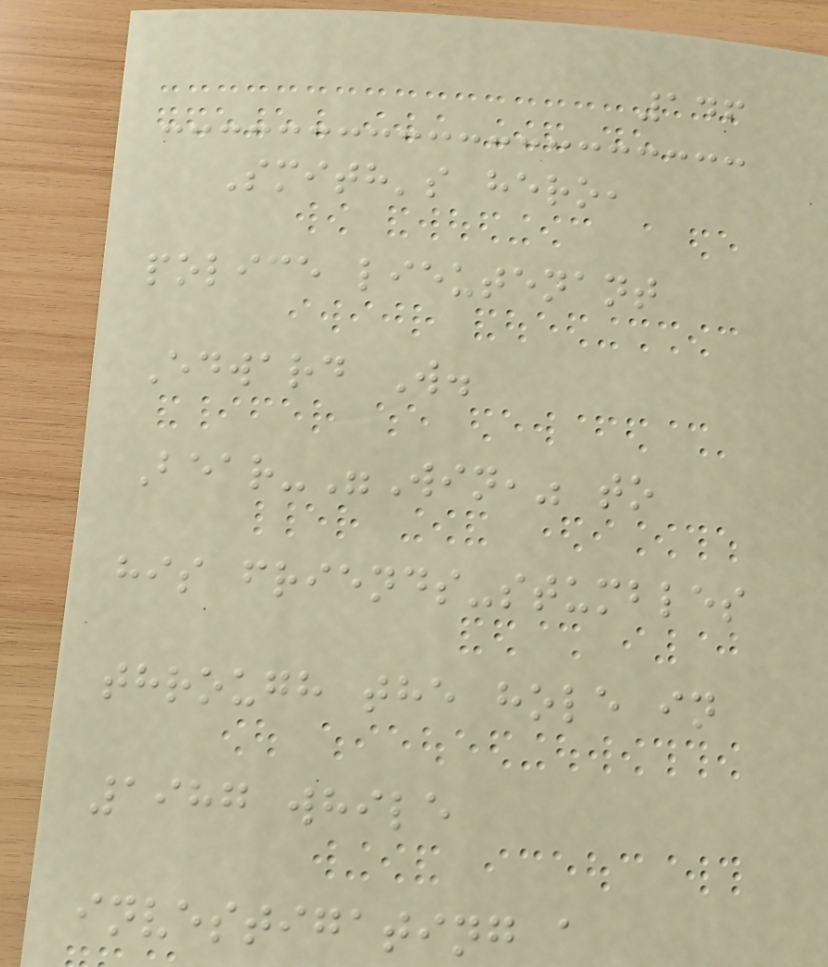146
Smith's hero,
police lieutenant
Edward W.
Bear-"Win," to
his friends-stumbles
through the hole in
1987 while
investigating a
